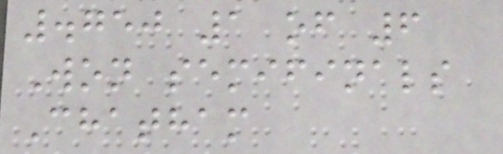.750 1 of 6
Won semifinals
Chatham
